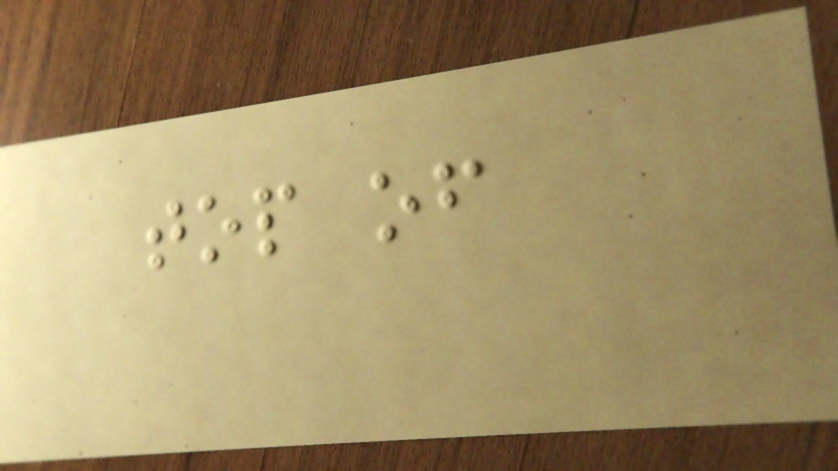top of
